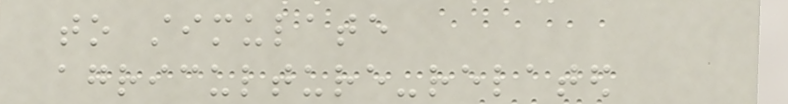to stimulate
agriculture-related
